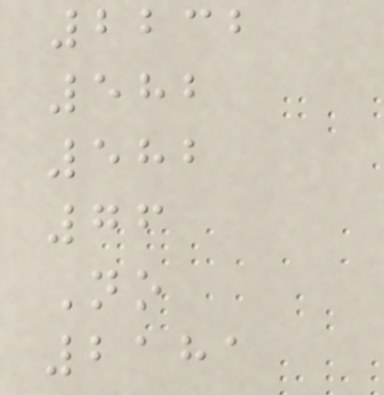2232
582
582
76
No
2181
